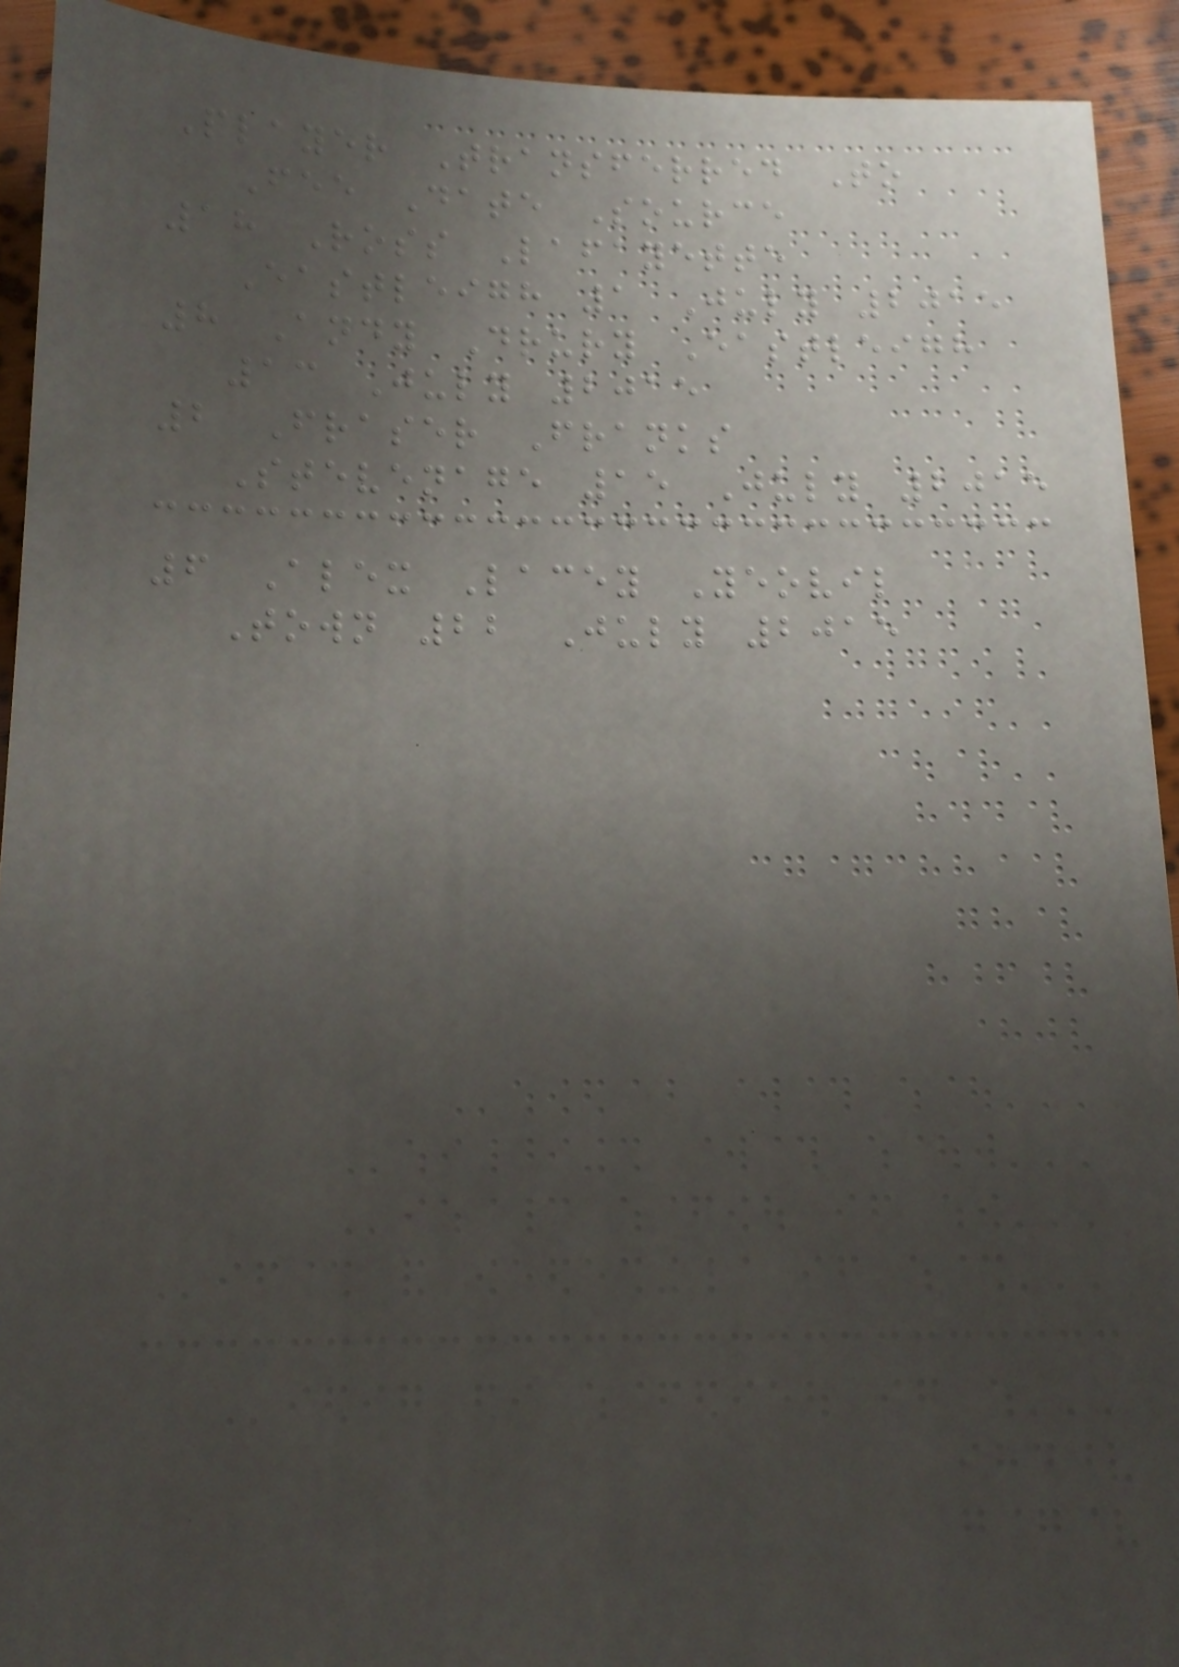Player Transferred To
Fee Date Source
18 Ross Lafayette
Eastleigh 1 July 2015
8 Andy Drury Eastleigh
13 July 2015
2 Fraser Franks
Stevenage 15 July 2015
6 Alex Lacey Yeovil
Town 22 July 2015
